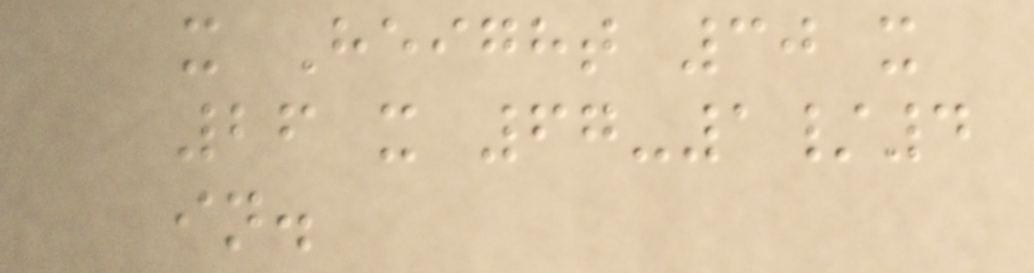x Height 30 x
26 x 67-1/4
in.
